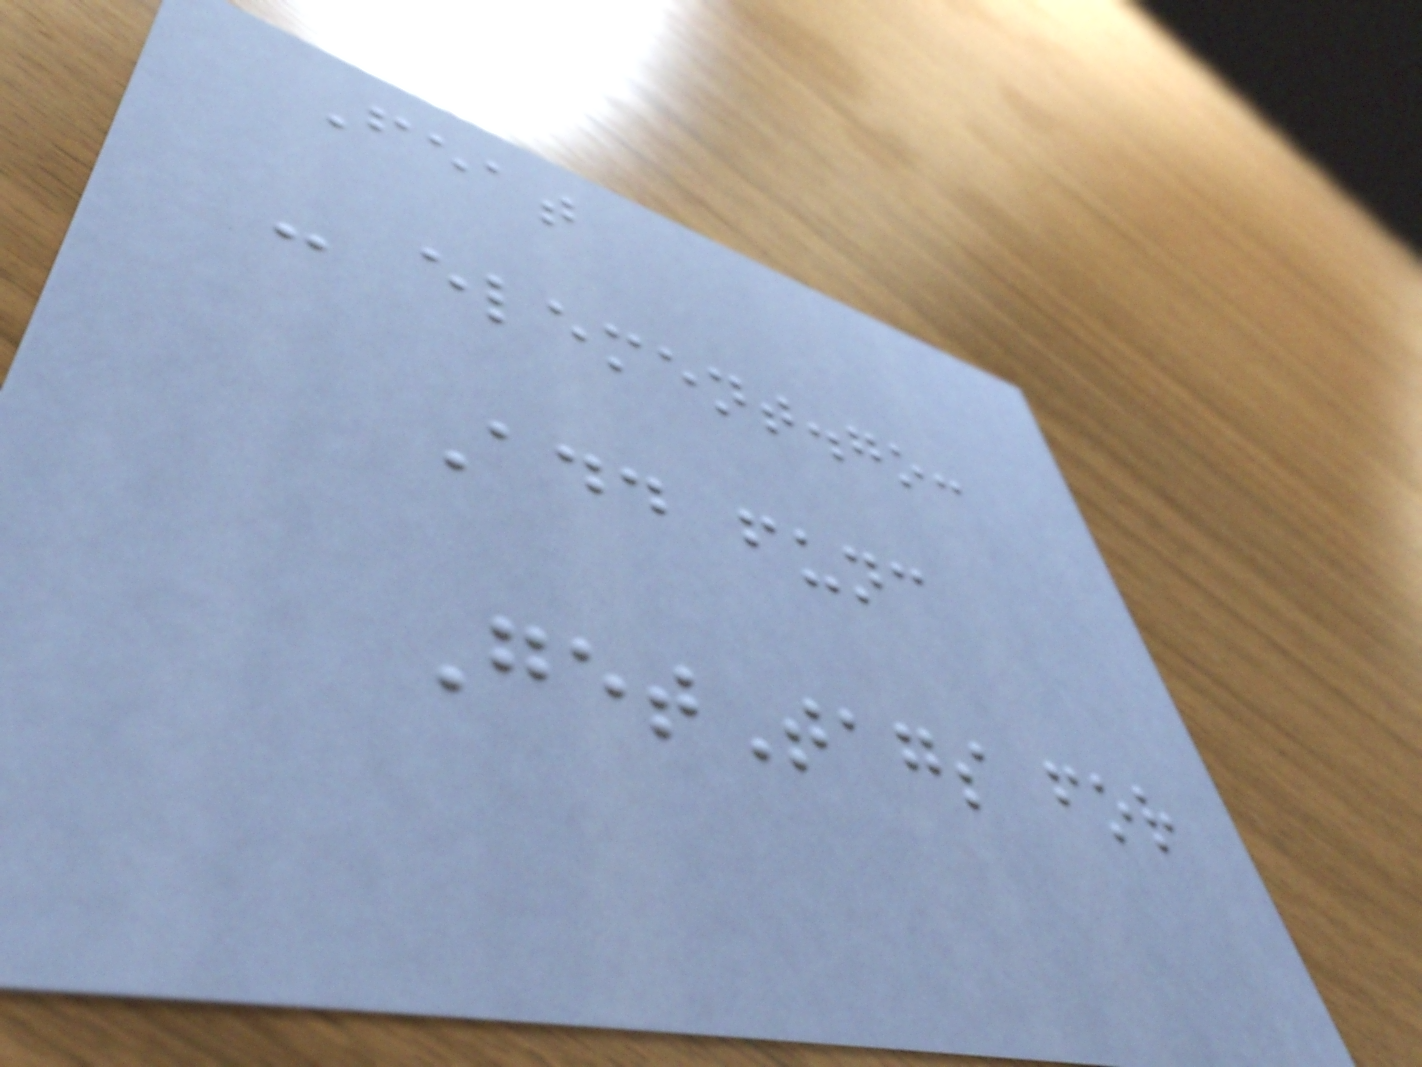Feat
- element.go:
Add func
GetTags for
